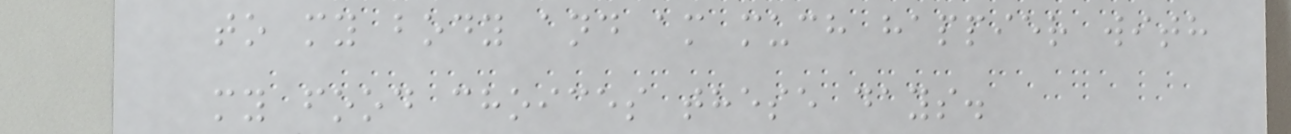to my body and am much happier with
my food choices these days.
